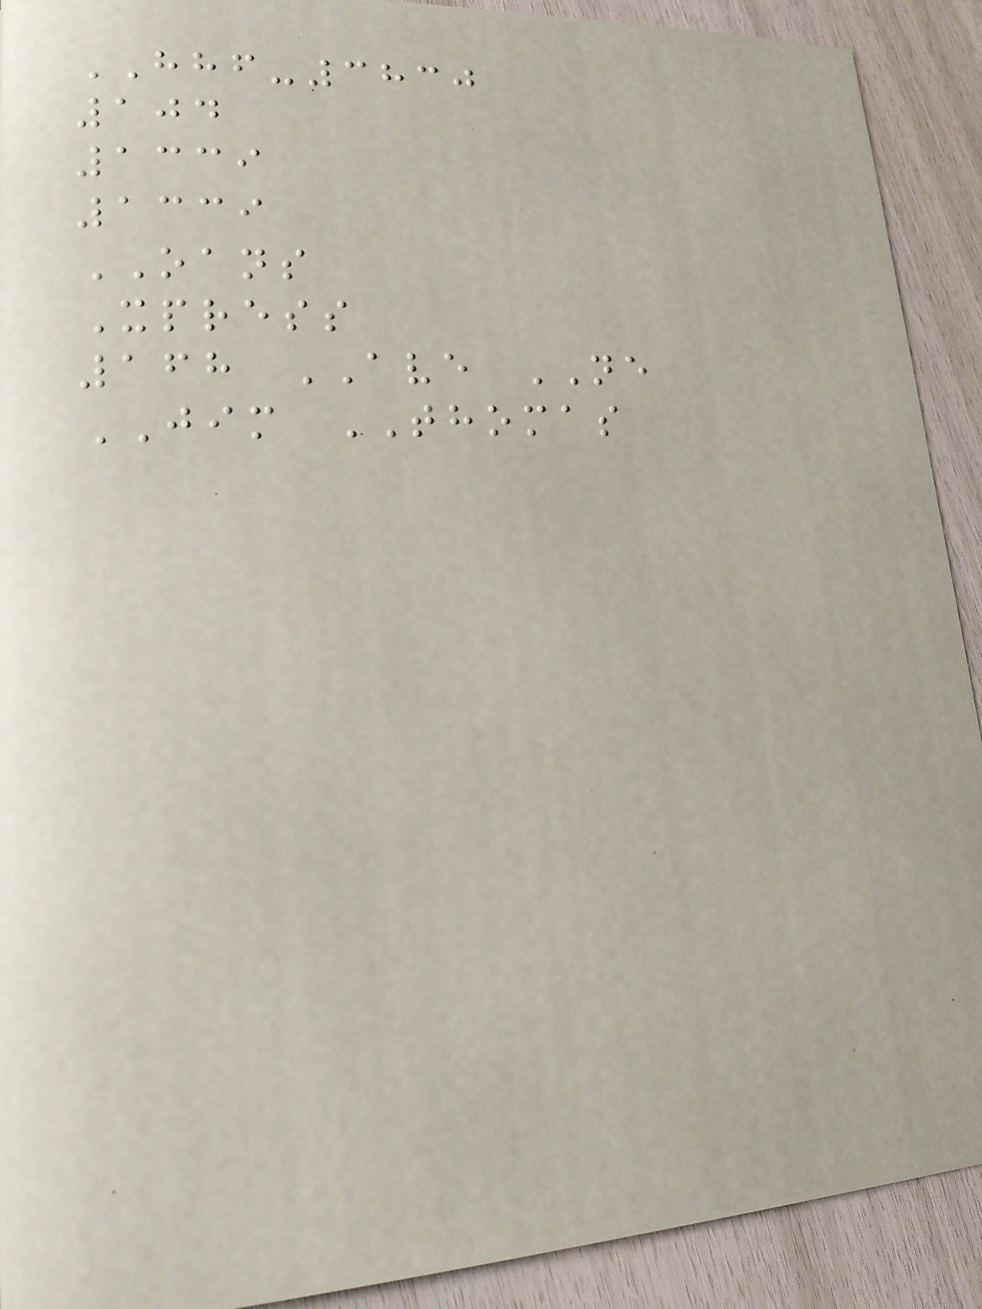HHF-3830
104
1339
1339
OANS
Xpress
168 AVE NE
JIM THOMAS
